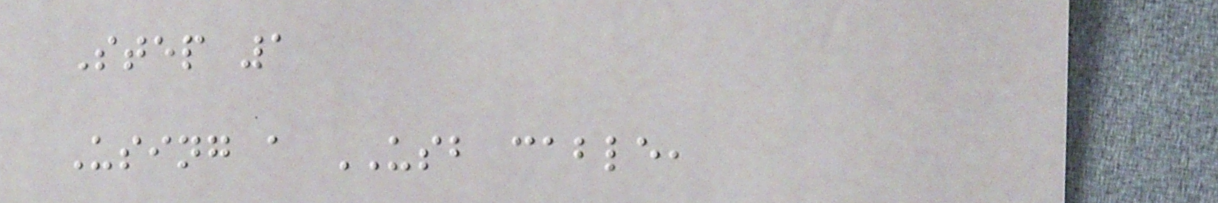Step 1
Using a USB cable,
